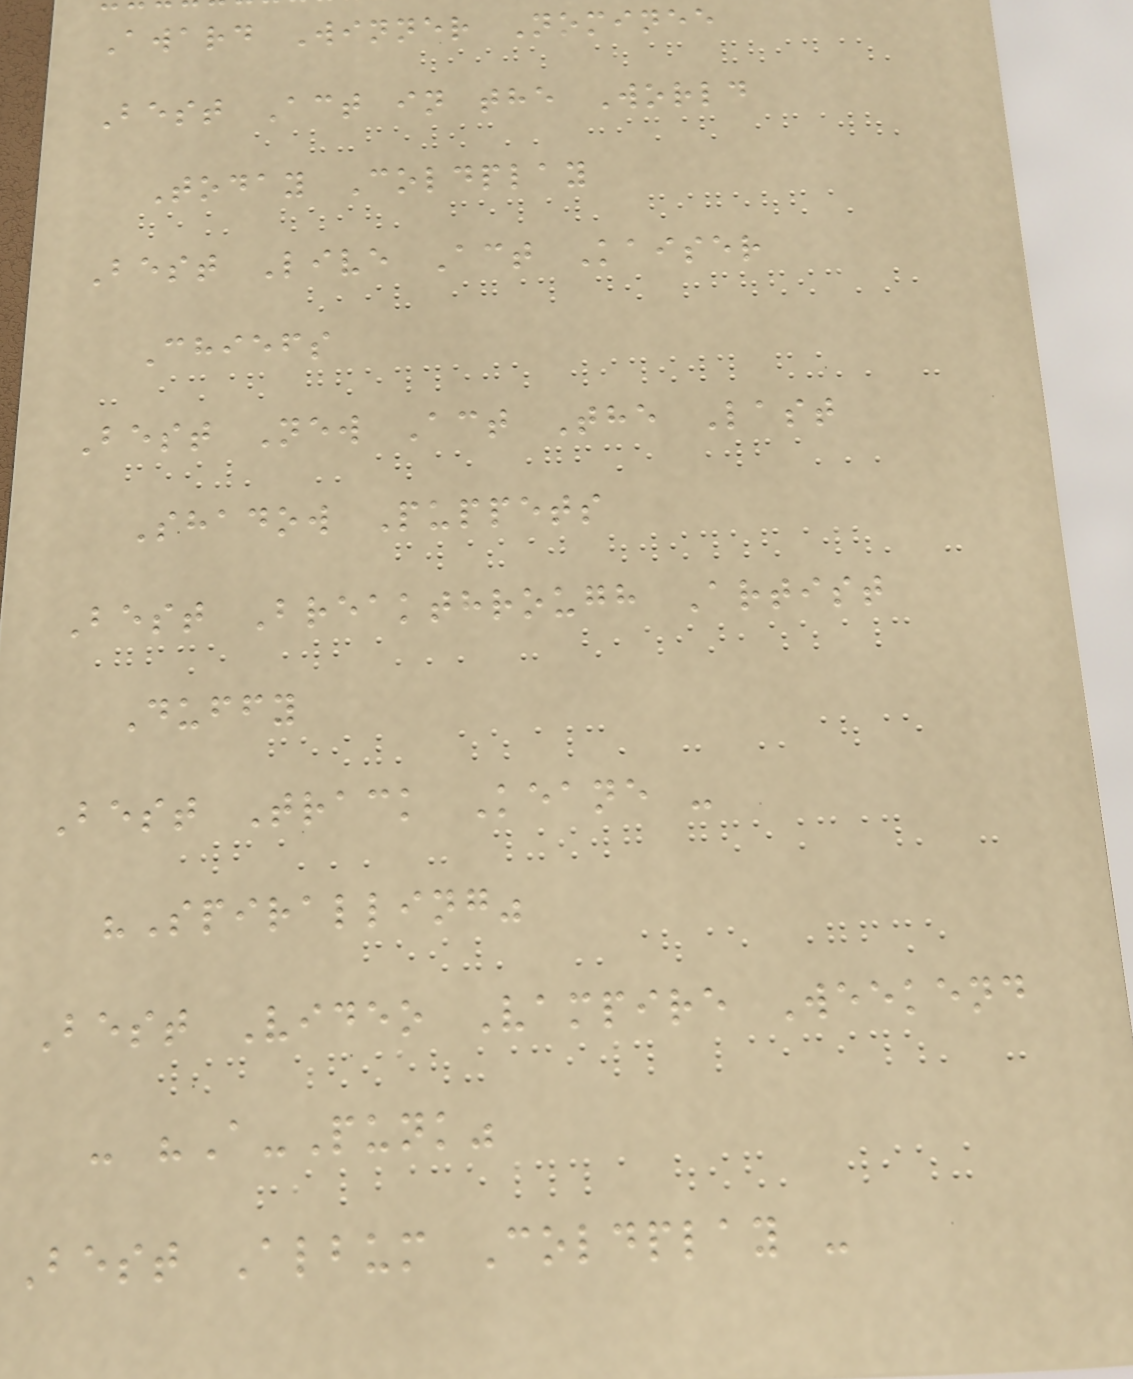Award Winner Nominee
Best Act in the World
Today Coldplay
Best Live Act Kaiser
Chiefs
Best New Act The Last
Shadow Puppets
Best Breakthrough Artist
Duffy
Best Track Keane -
"Spiralling"
Best Video Vampire Weekend
- "A-Punk"
Best Album Coldplay -
